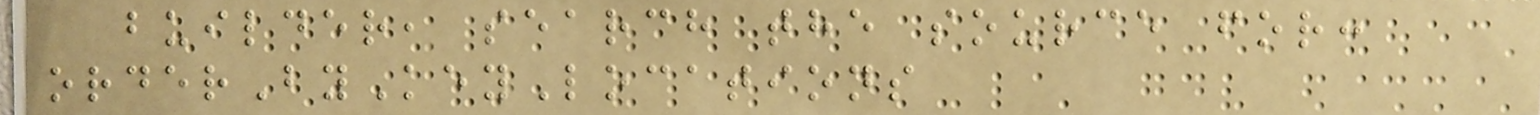builder, search the source for:
orderByKeyLocations
